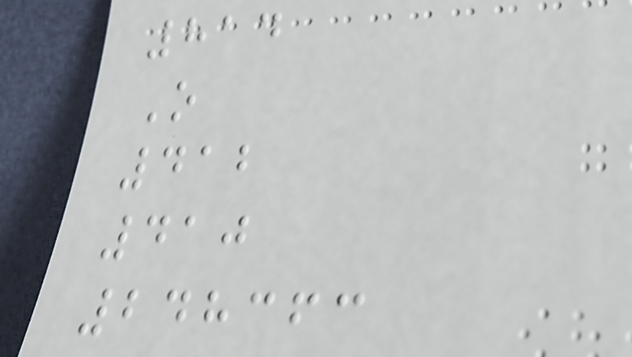814
O
412
410
248363
